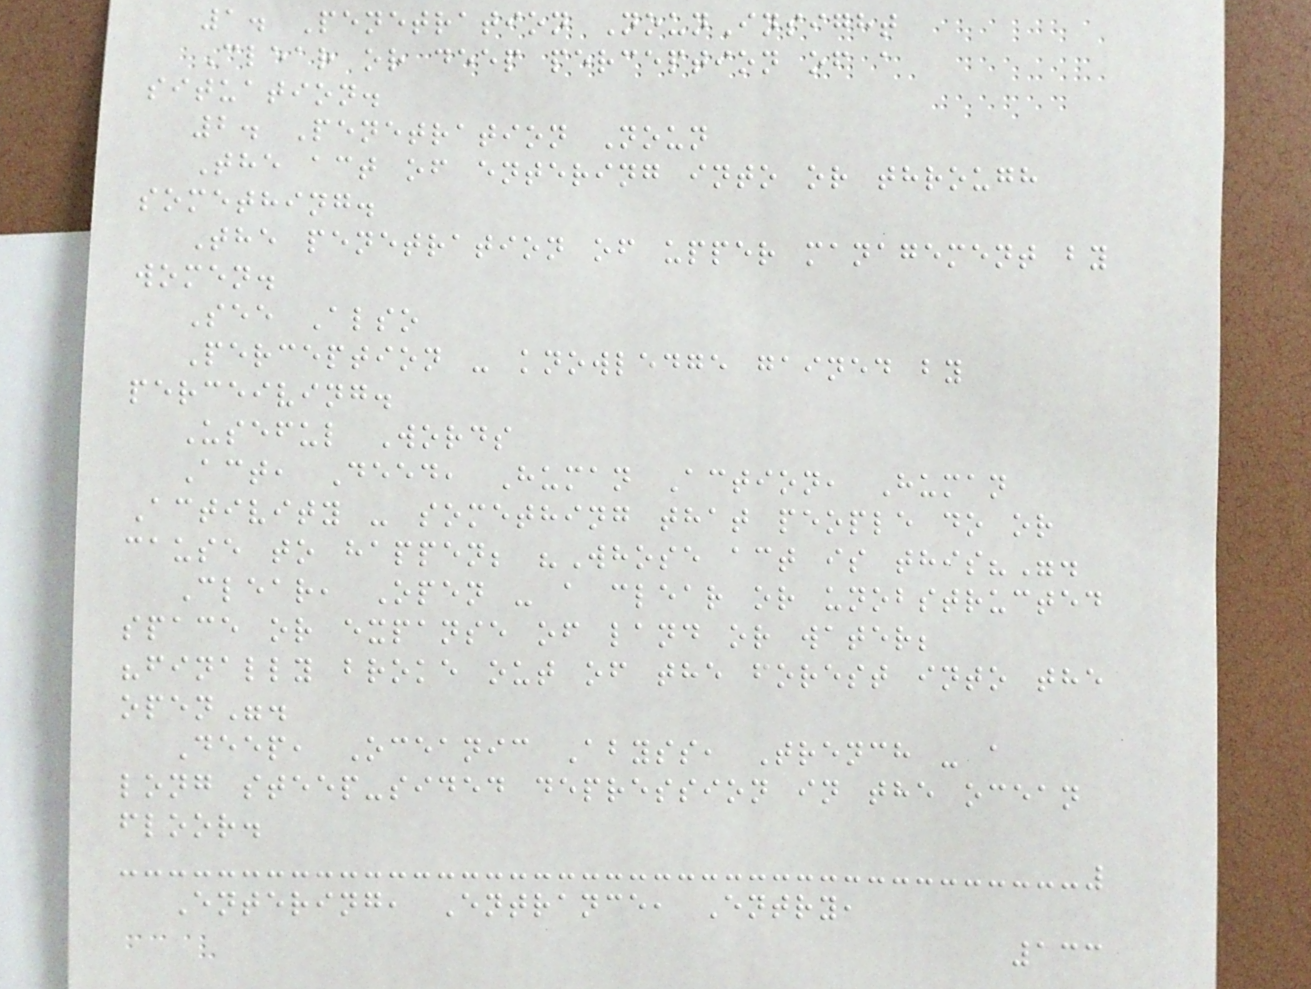1. Penetration NounInsight
Clear or deep perception of a
situation.
2. Penetration Noun
The act of entering into or through
something.
The penetration of upper management by
women.
See Also
Perception - knowledge gained by
perceiving.
Useful Words
Act, Deed, Human Action, Human
Activity - something that people do or
cause to happen; "Whose act is this?".
Clear, Open - a clear or unobstructed
space or expanse of land or water;
"finally broke out of the forest into the
open".
Deep, Oceanic Abyss, Trench - a
long steep-sided depression in the ocean
floor.
Entering, Entrance, Entry,
133
